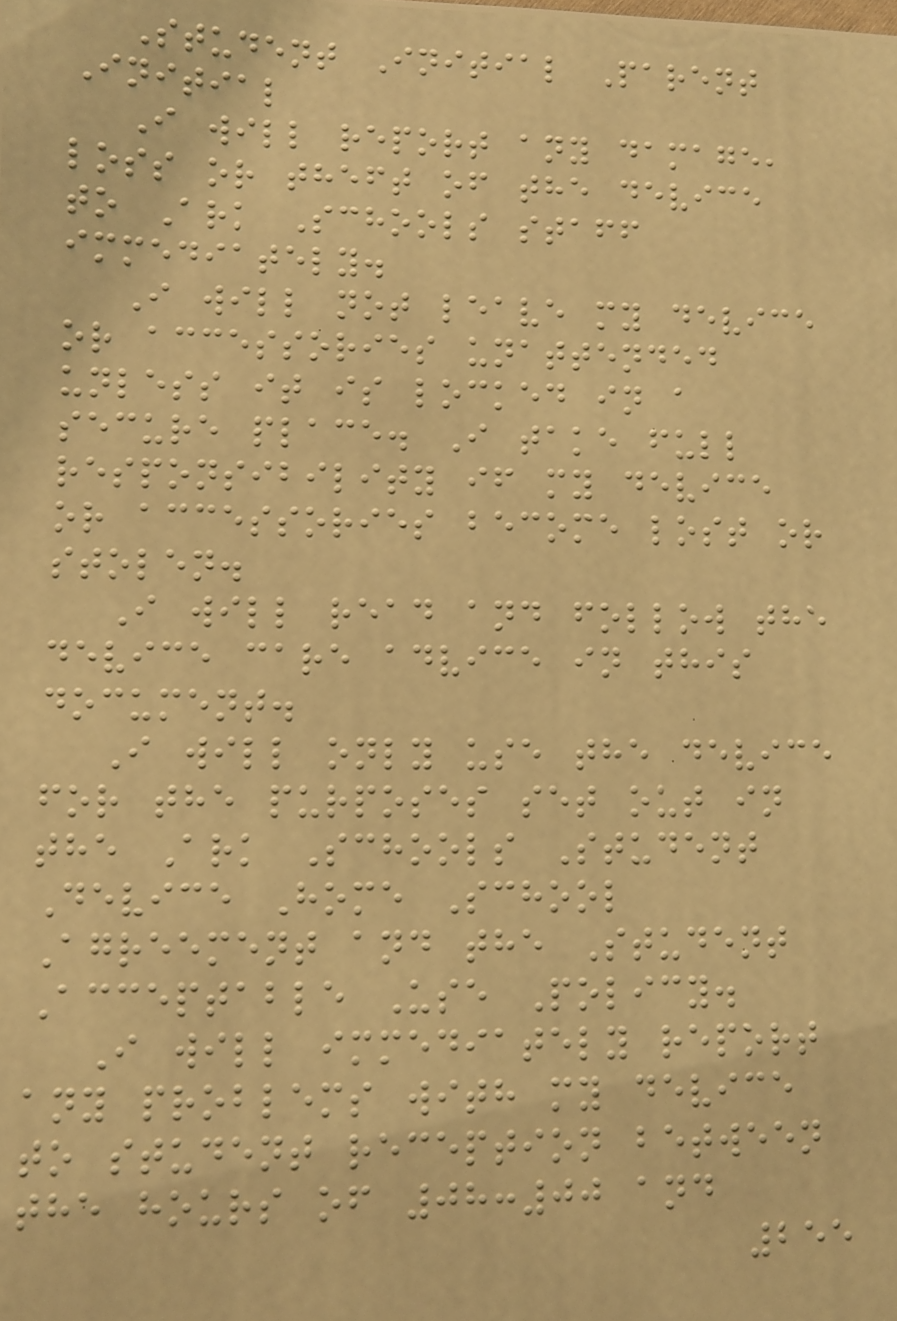Student Initial Parent
Initial
I will report any damage,
loss or theft of the device
to Ark Schools staff
immediately.
I will not leave my device
or accessories unattended
unless it is locked in a
secure place. I take full
responsibility if my device
or accessories become lost or
stolen.
I will read and follow the
device care advice in this
document.
I will only use the device
for the purposes set out in
the Ark Schools Student
Device Home School
Agreement and the Student
Acceptable Use Policy.
I will immediately report
any problems with my device
to student reception between
the hours of 08:00 and
255
